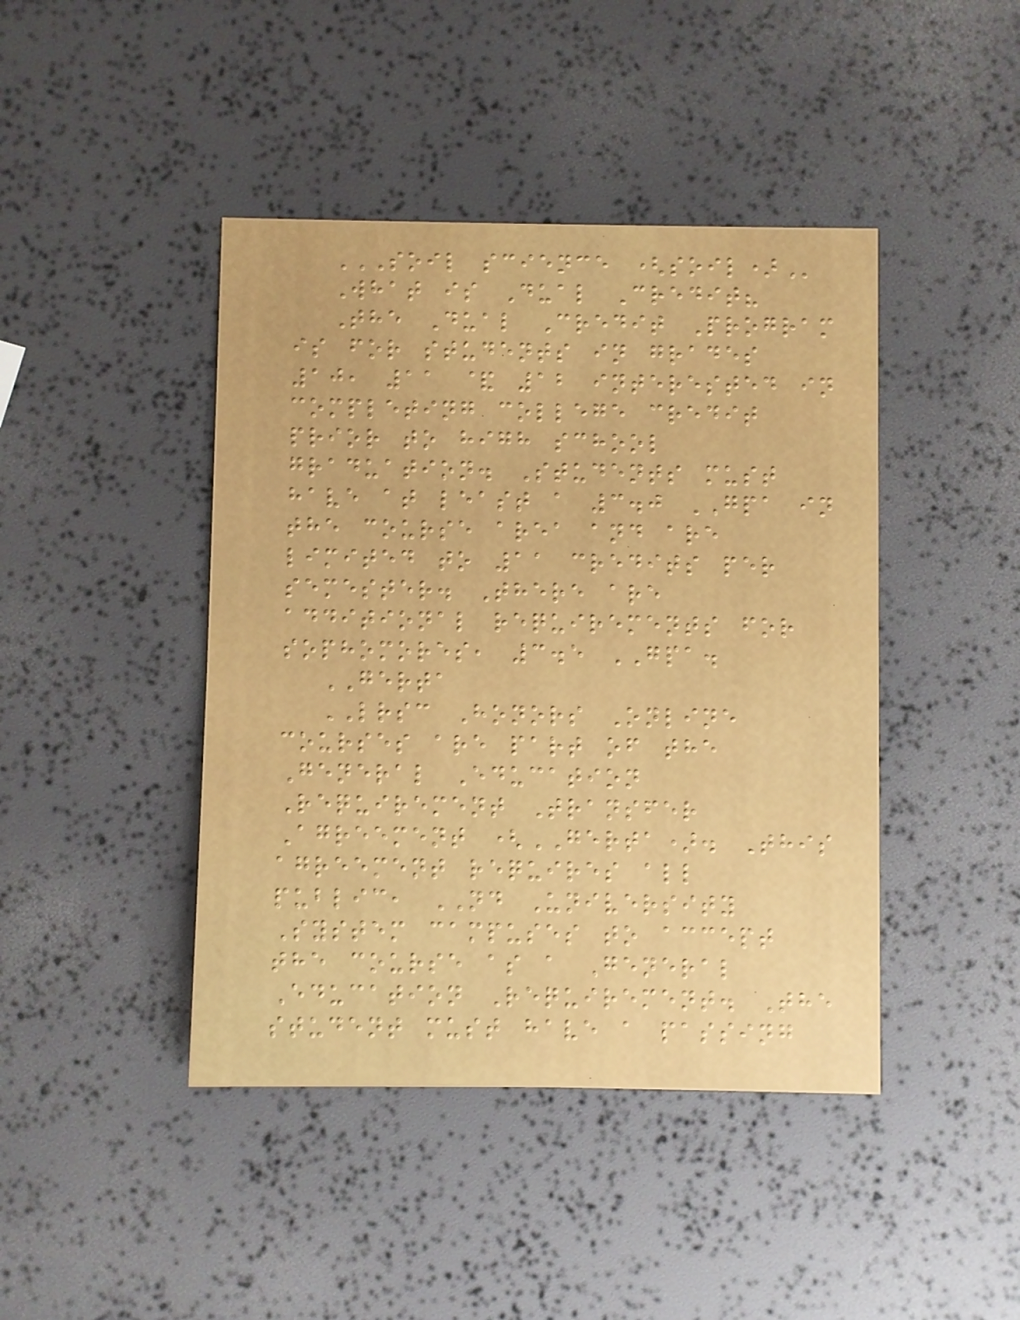SOIL SCIENCE (SOIL)
What is Dual Credit?
The Dual Credit Program
is for students in grades
10, 11 & 12 interested in
completing college credit
prior to high school
graduation. Students must
have at least a 3.0 GPA in
the course area and are
limited to 11 credits per
semester. There are
additional requirements for
sophomores, 3.5 GPA.
GERTA
LRSC Honors Online
courses are part of the
General Education
Requirement Transfer
Agreement (GERTA). This
agreement requires all
public, ND University
System campuses to accept
the course as a General
Education Requirement. The
student must have a passing
